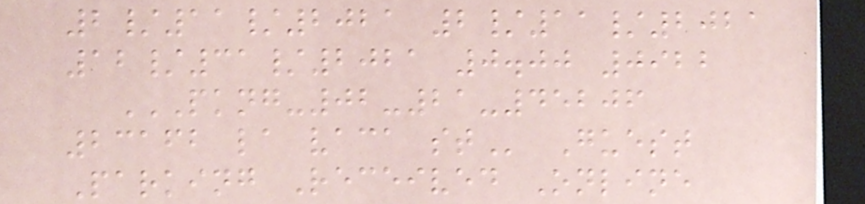2/11/2021 2/11/2021
12/31/2021 0.00 0922
PKNG-02-21-45206
23162 LA VACA ST Guest
Parking Received Online
